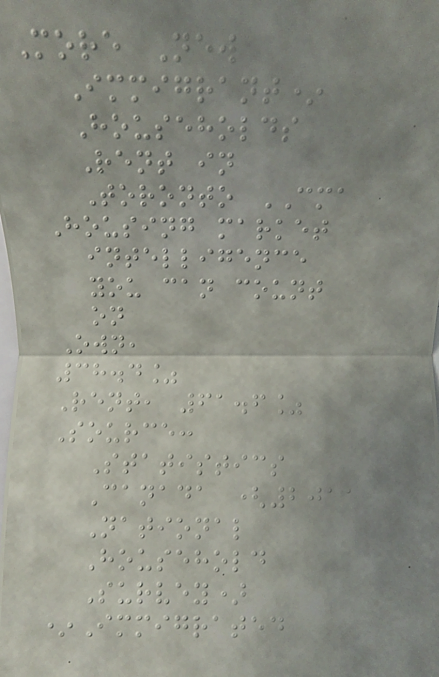More New
Immigrant*
Households
Rent in
Toronto CMA
Housing market
intelligence
you can count
on
Own,
38.4%
Rent, 61.6%
Source:
Statistics
Canada (2011
National
Household
Survey)
*Immigrated
